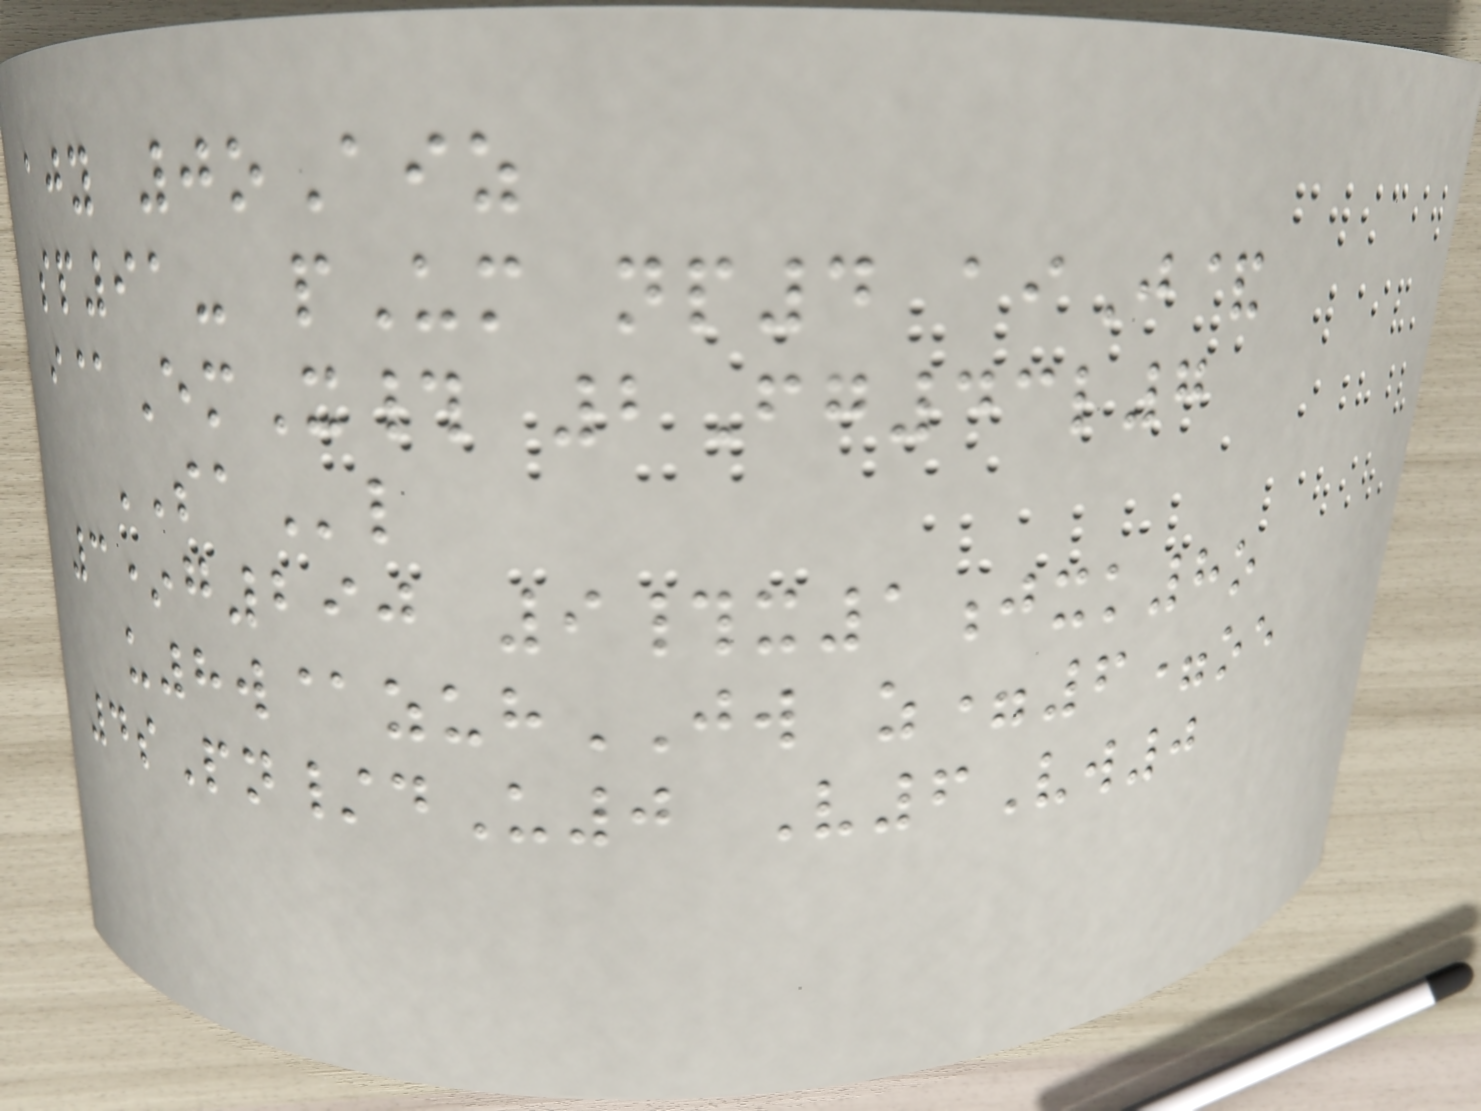ajy 0oAiz
sp91- pUm np4 aiJ&
i@EmX# 2Fg43l7
SAl
3*g290 9#x1jxk8o
u8w@zuhJW z=6=oe
4sPn/dU0 V6Vw0
